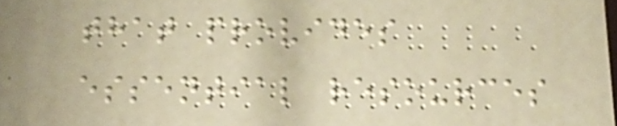that provides
essential resources
